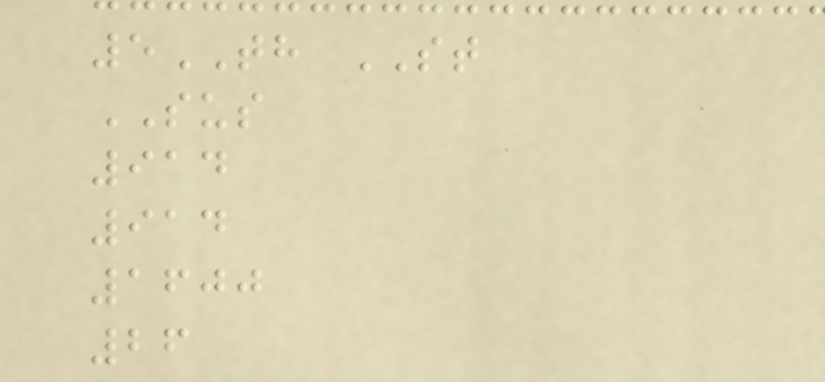5TH ST
SUS
914
914
1600
26
